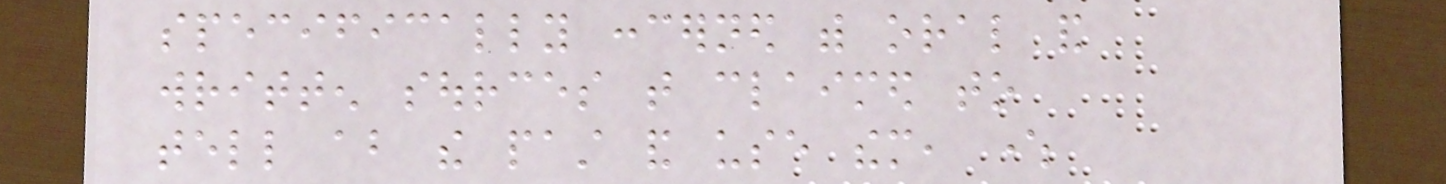specifically concerned with oral and
written sources that claimed to
tell about the past and use them, where
